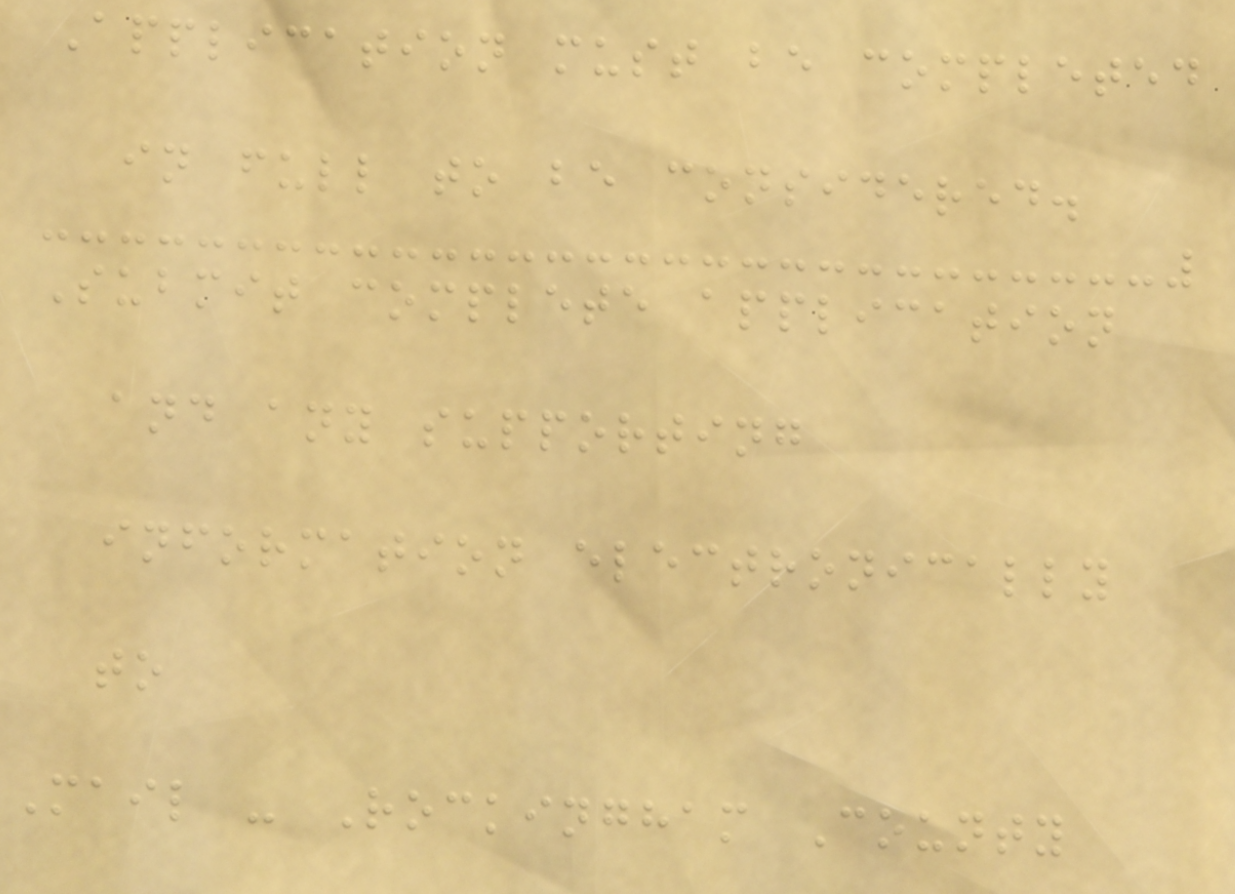Application must be completed
in full to be considered.
Submit complete application
and any supporting
information electronically
to
Mail - Rockingham County
